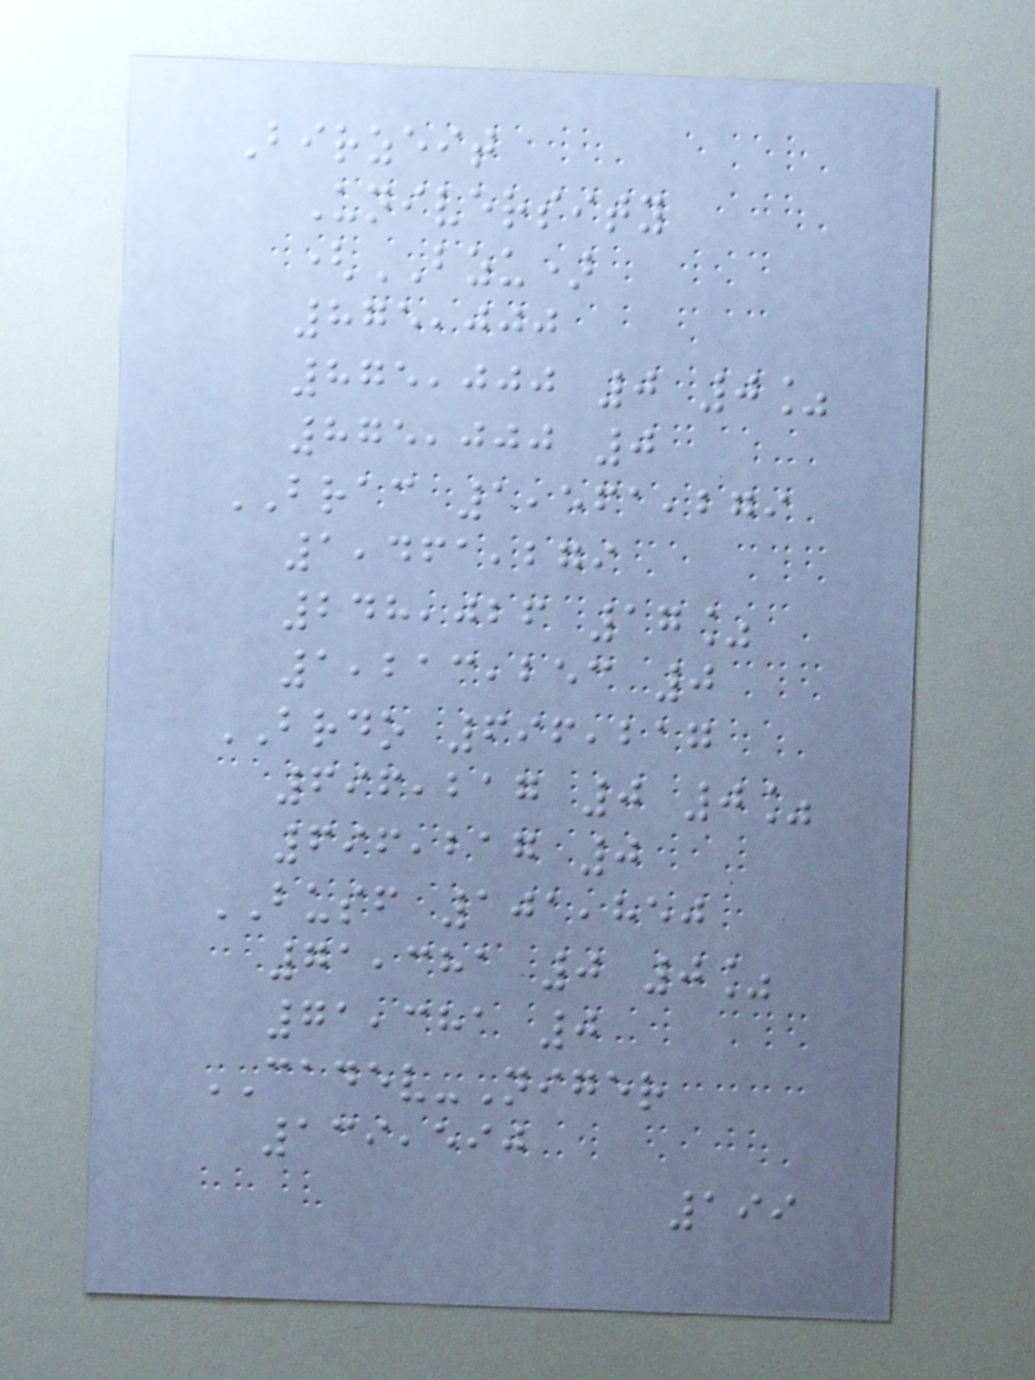Birzeit
University
(BZU)
875,000
875,000 0 0%
875,000 0
BRAC 1,561,279
1,461,279
248,026 17%
1,213,253 0
BRDO 696,217
696,217 0 0%
696,217 0
BUSF 101,850
71,381 0 0%
71,381 0
CADEV-Niger
139,590
199
